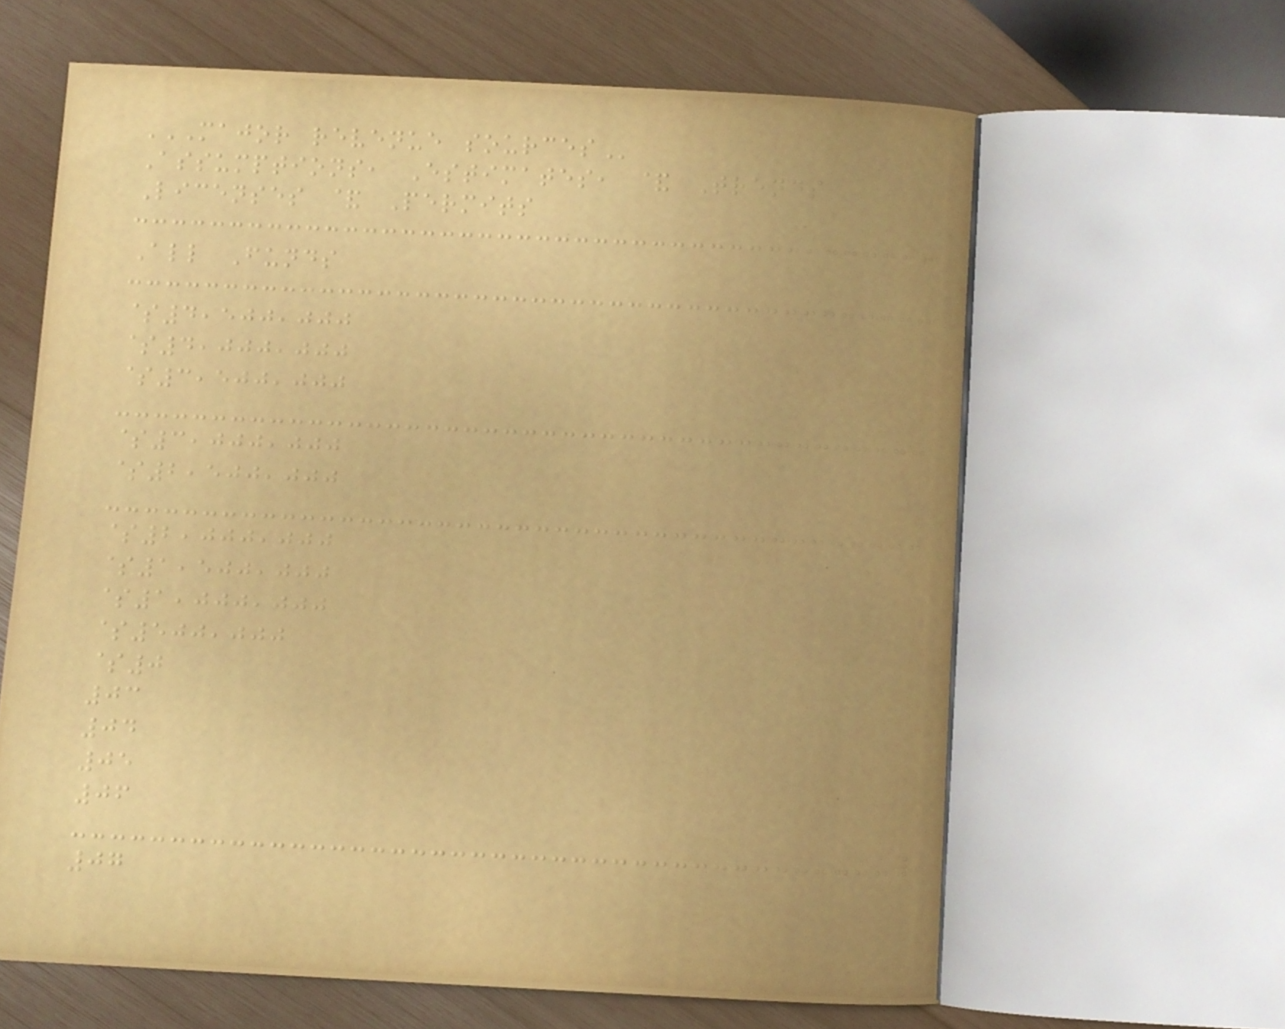MAJOR REVENUE SOURCES
Assumptions, Estimates, & Trends
Licenses & Permits
All Funds
$4,500,000
$4,000,000
$3,500,000
$3,000,000
$2,500,000
$2,000,000
$1,500,000
$1,000,000
$500,000
$0
03
04
05
06
07
